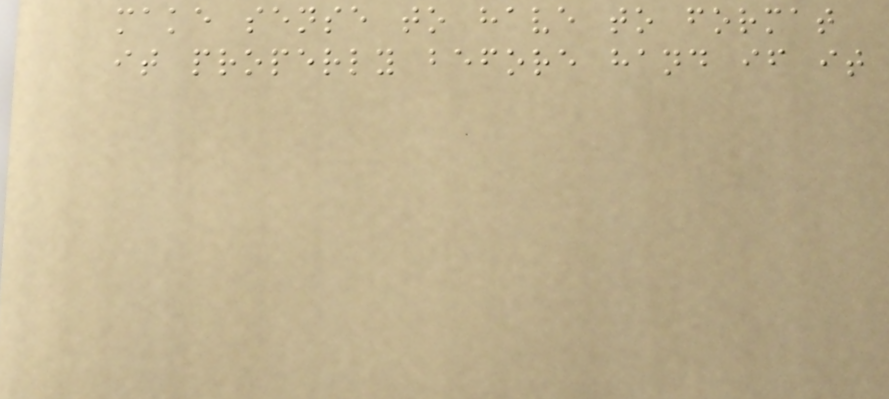make sense to have to format
it properly before hand if it
